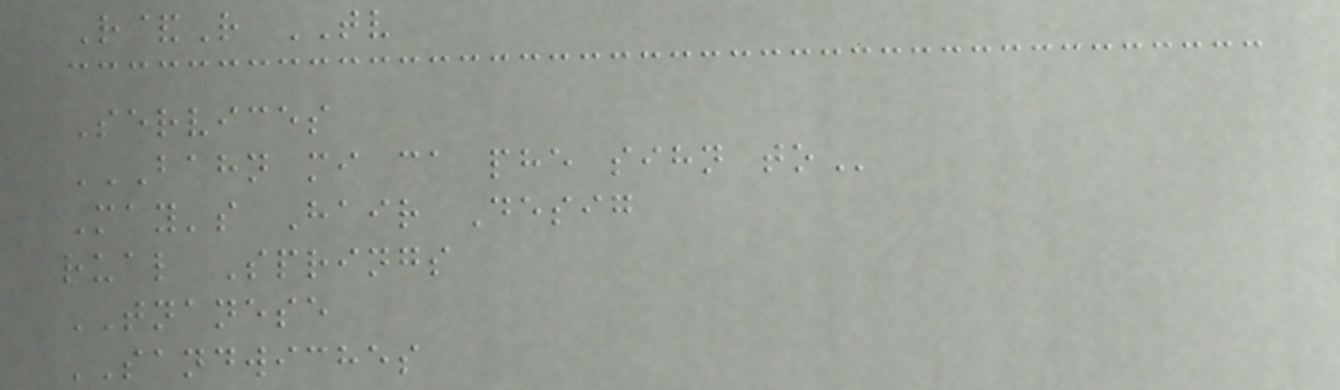R&R TV
Services
BAHN MI CA PHE SIHN TO
May's Hair Desig
rual Springs
TNANESE
SANDWICHES
